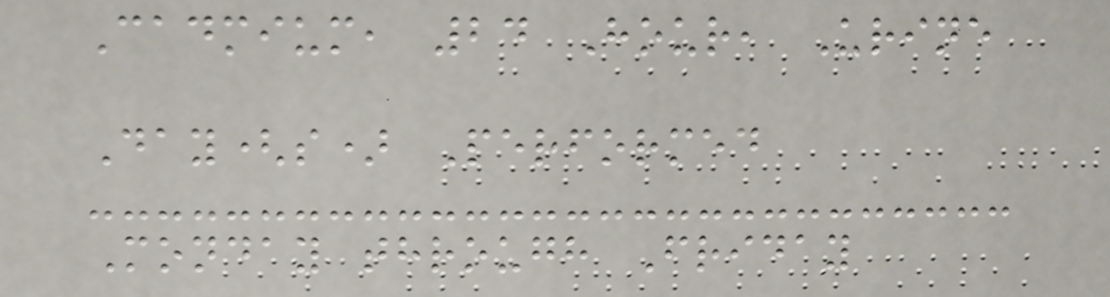Cadmium, 24 Hour, Urine
Day(s) Performed
Monday through Friday
